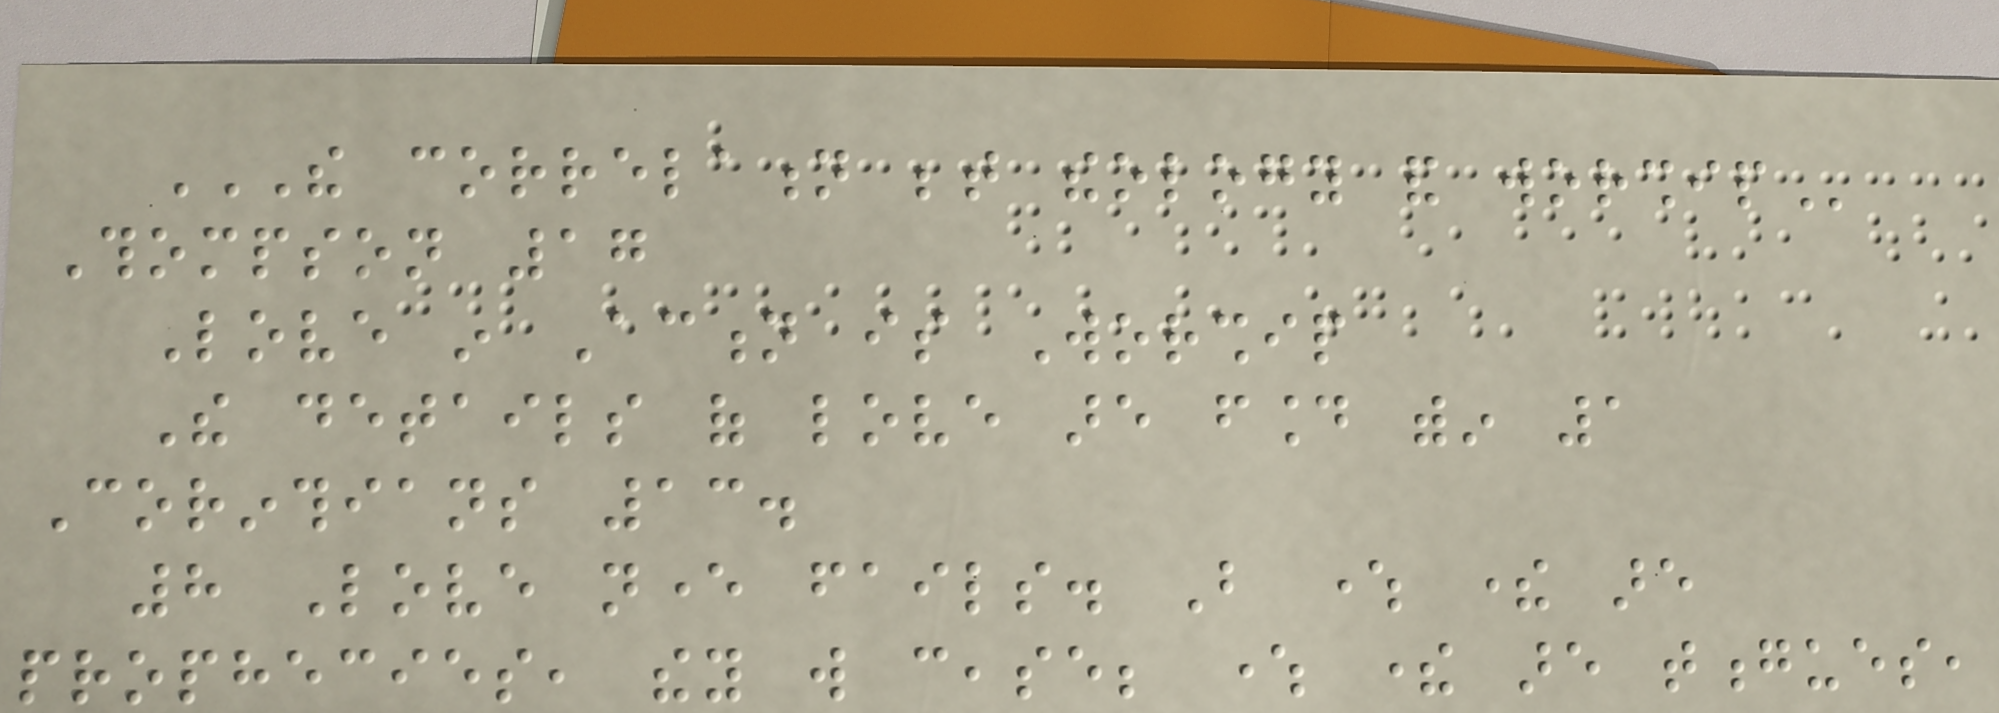THE CORRELATION BETWEEN THEOLOGY AND WORSHIP
Thompson 17
Love in Action is Worship
The details of love are found within 1
Corinthians 13.
8 Love never fails. But where there are
prophecies, they will cease; where there are tongues,
